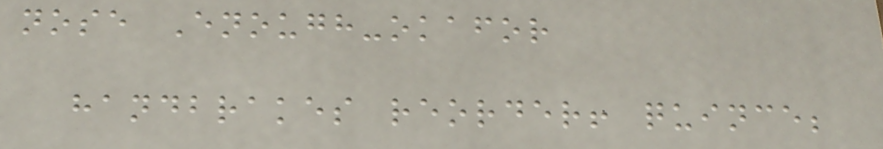nose Enough-okafor
handbrakes reorder! quince;
